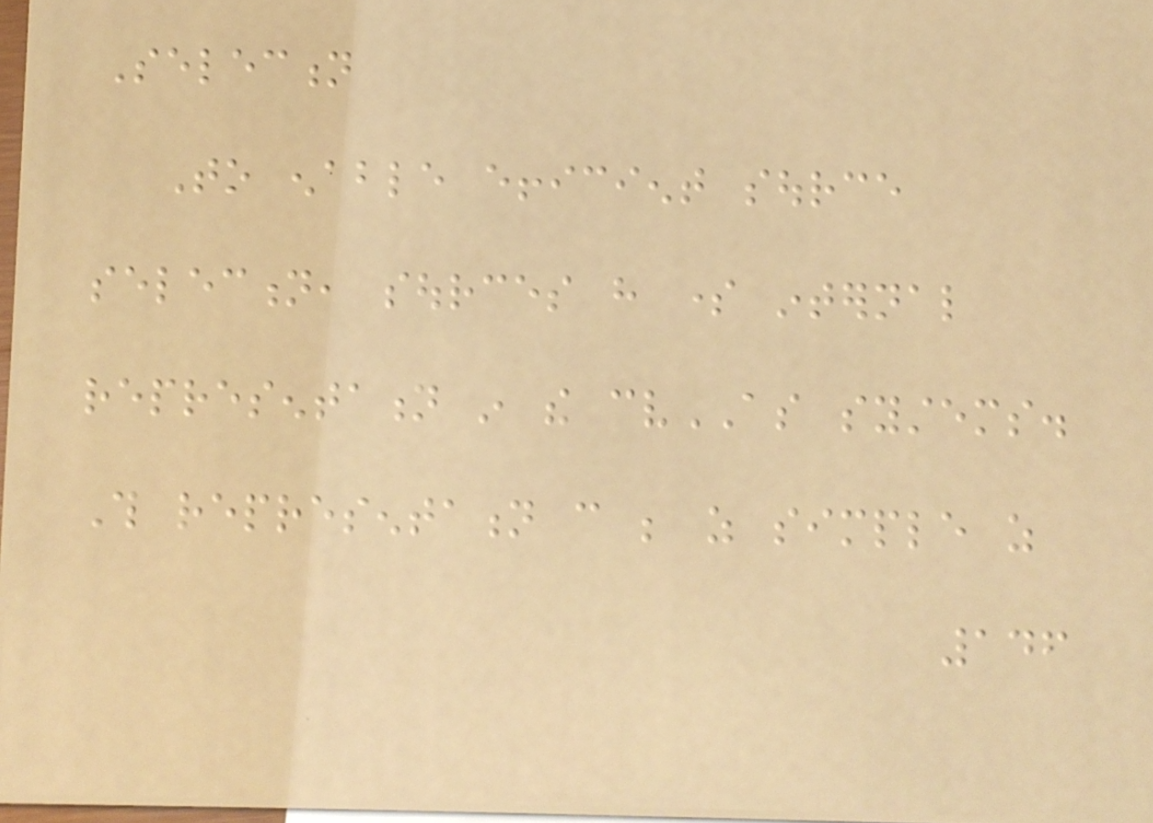Selection
To enable efficient source
selection, sources have some internal
representation in the cvAS systems.
This representation can be as simple as
146
